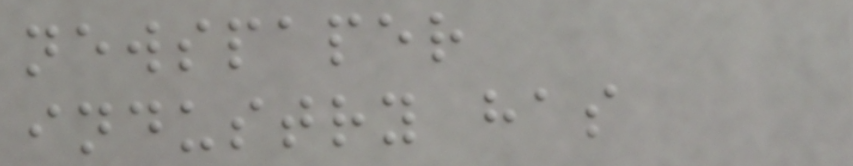newspaper
industry has
